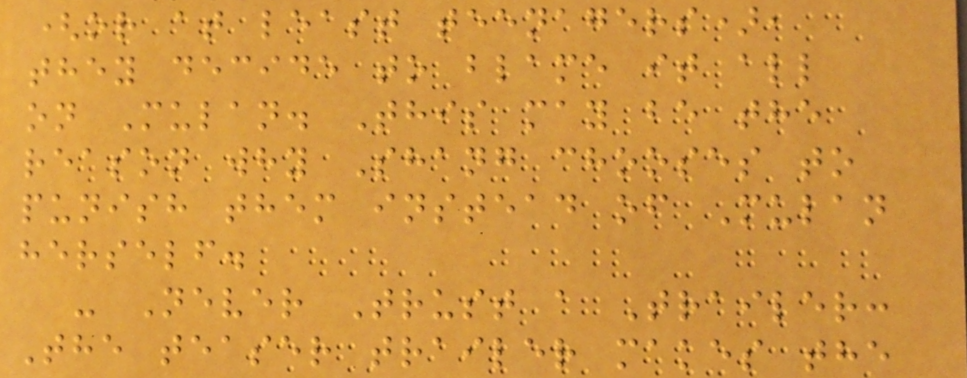(or at least teenagers),
they decide to blame it all
on Mulan. This may be the
reason why Shang chooses to
punish them instead of Mulan
herself.
- Never Trust a Trailer:
The teaser trailer makes the
